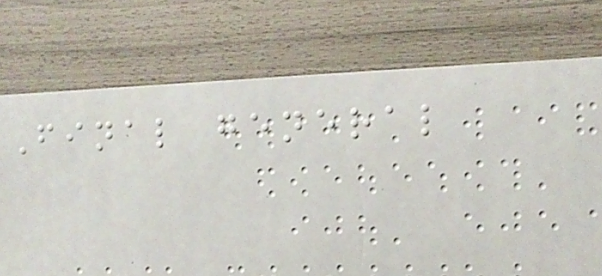Final general
